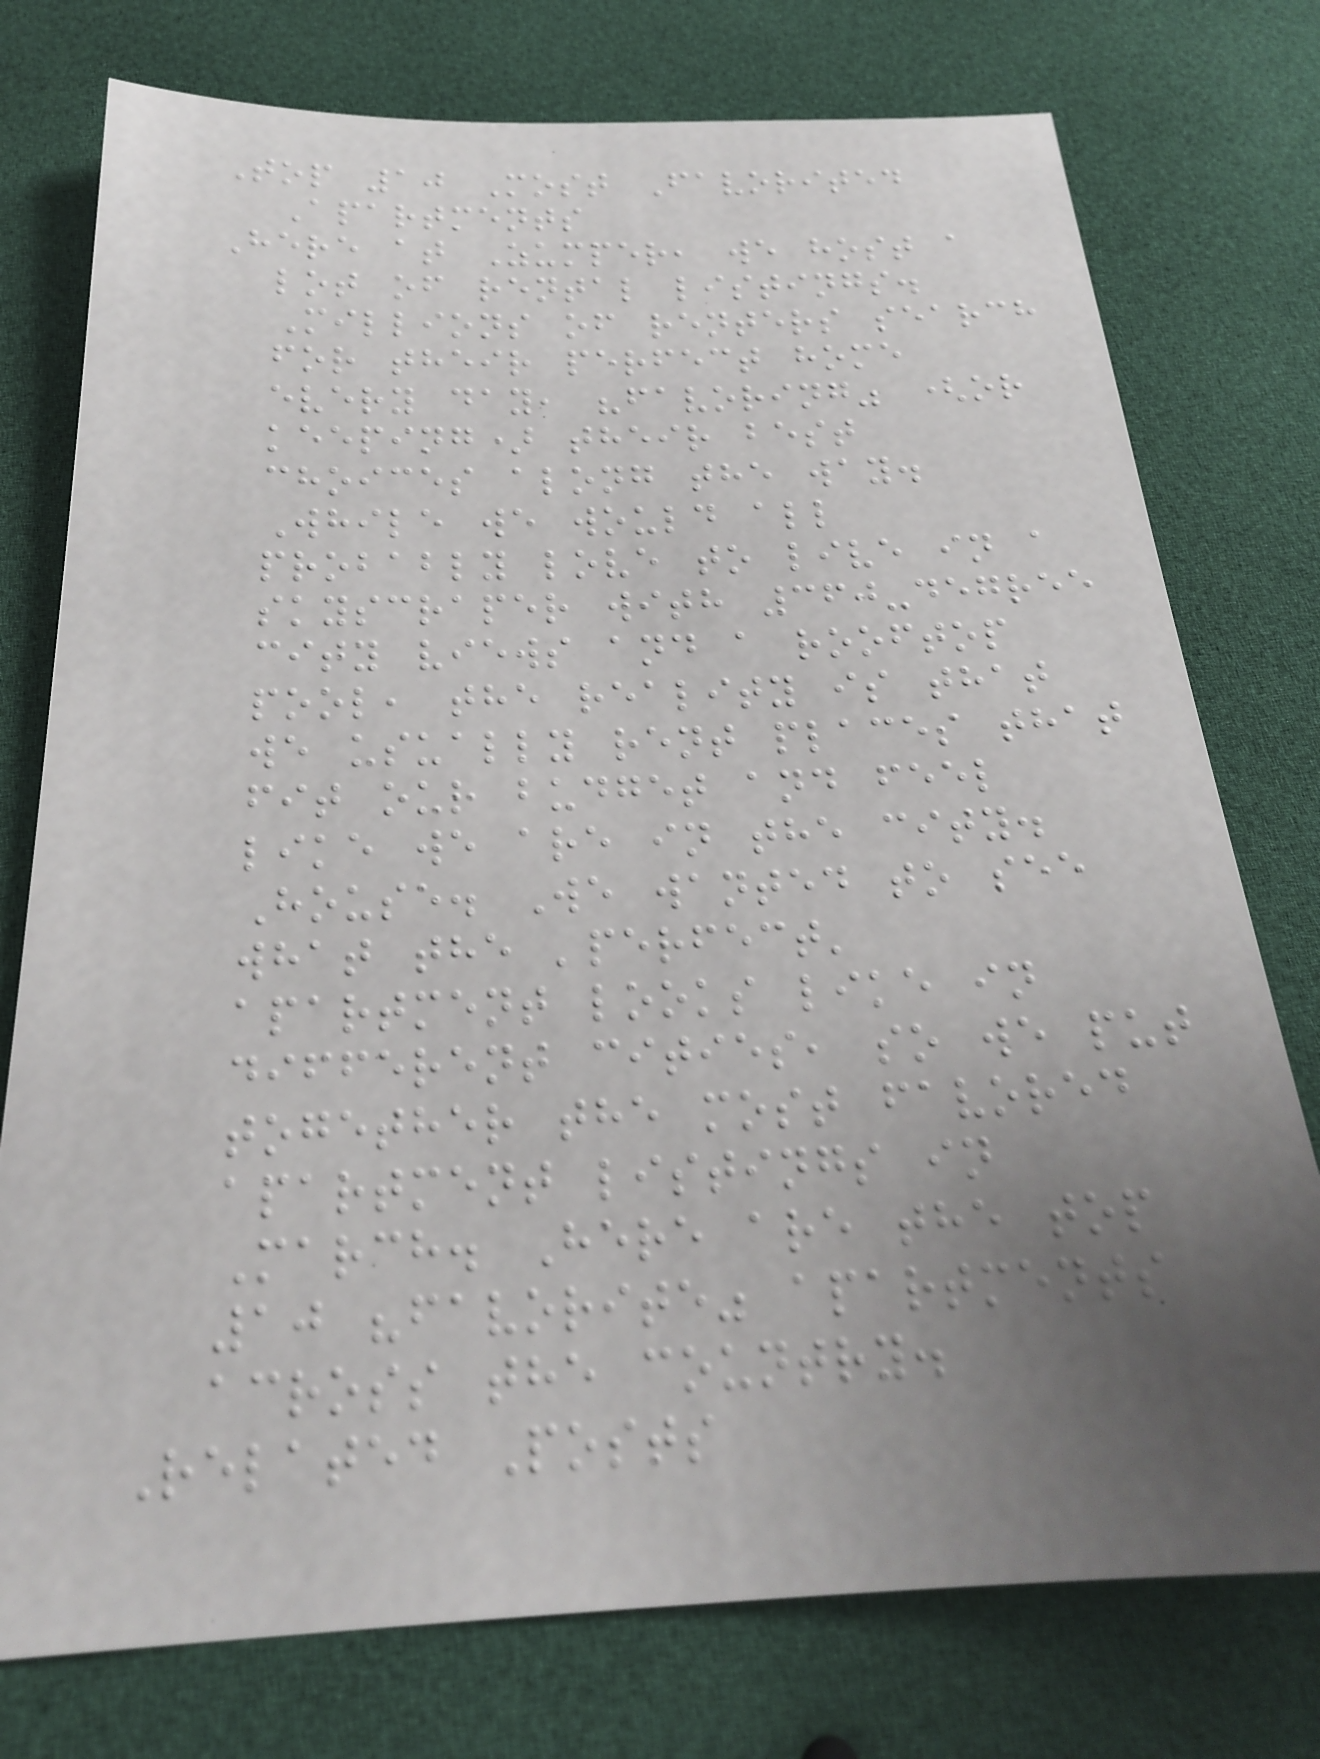Top 10 Most Favorited
Apartments
Here at Zumper, we host a
lot of rental listings.
Millions of renters search
for their perfect home
every day, "favoring" (or
keeping) their best
choices along the way.
While we would all
probably love to live in a
skyscraper with 360-degree
city views and a rooftop
pool, the reality is that
we usually rent places that
fit our budget and feel
like we are in the city.
House. We wanted to see
what the 'perfect'
apartment looks like in
different cities, so we put
together the most favored
apartment listings in
March. Here are the top
10 "favorite" apartments
across the country.
Related Posts
